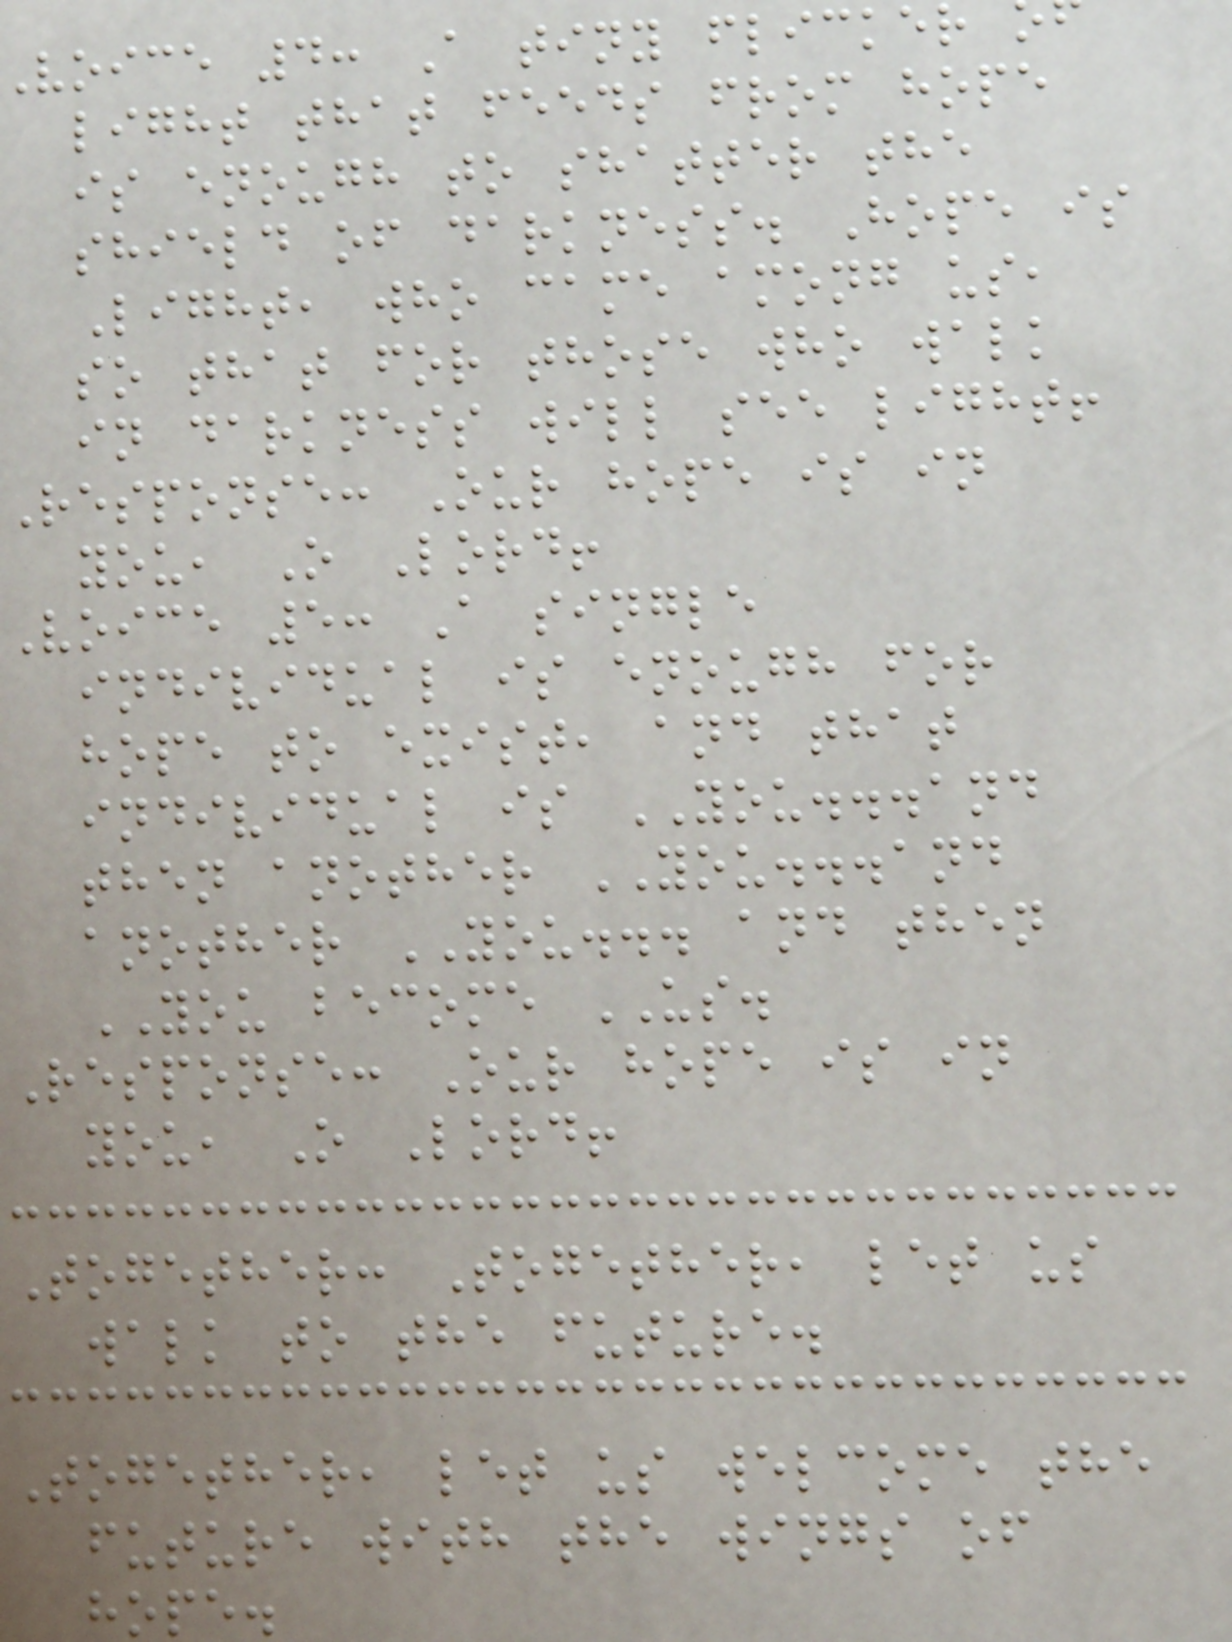voice 4: A tiny flicker
light that feeds from hope
is enough to shatter the
shield of darkness. Hope is
Light, who came among us,
so that for those who walk
in darkness will see light!
Response: Our hope is in
you, O Lord!
Voice 5: A single
individual is enough for
hope to exist, and that
individual is YOU...and
then another YOU...and
another YOU... and then
YOU become US.
Response: Our hope is in
you, O Lord!
Together: Together, let us
walk to the future.
Together, let us welcome the
future with the wings of
hope.
